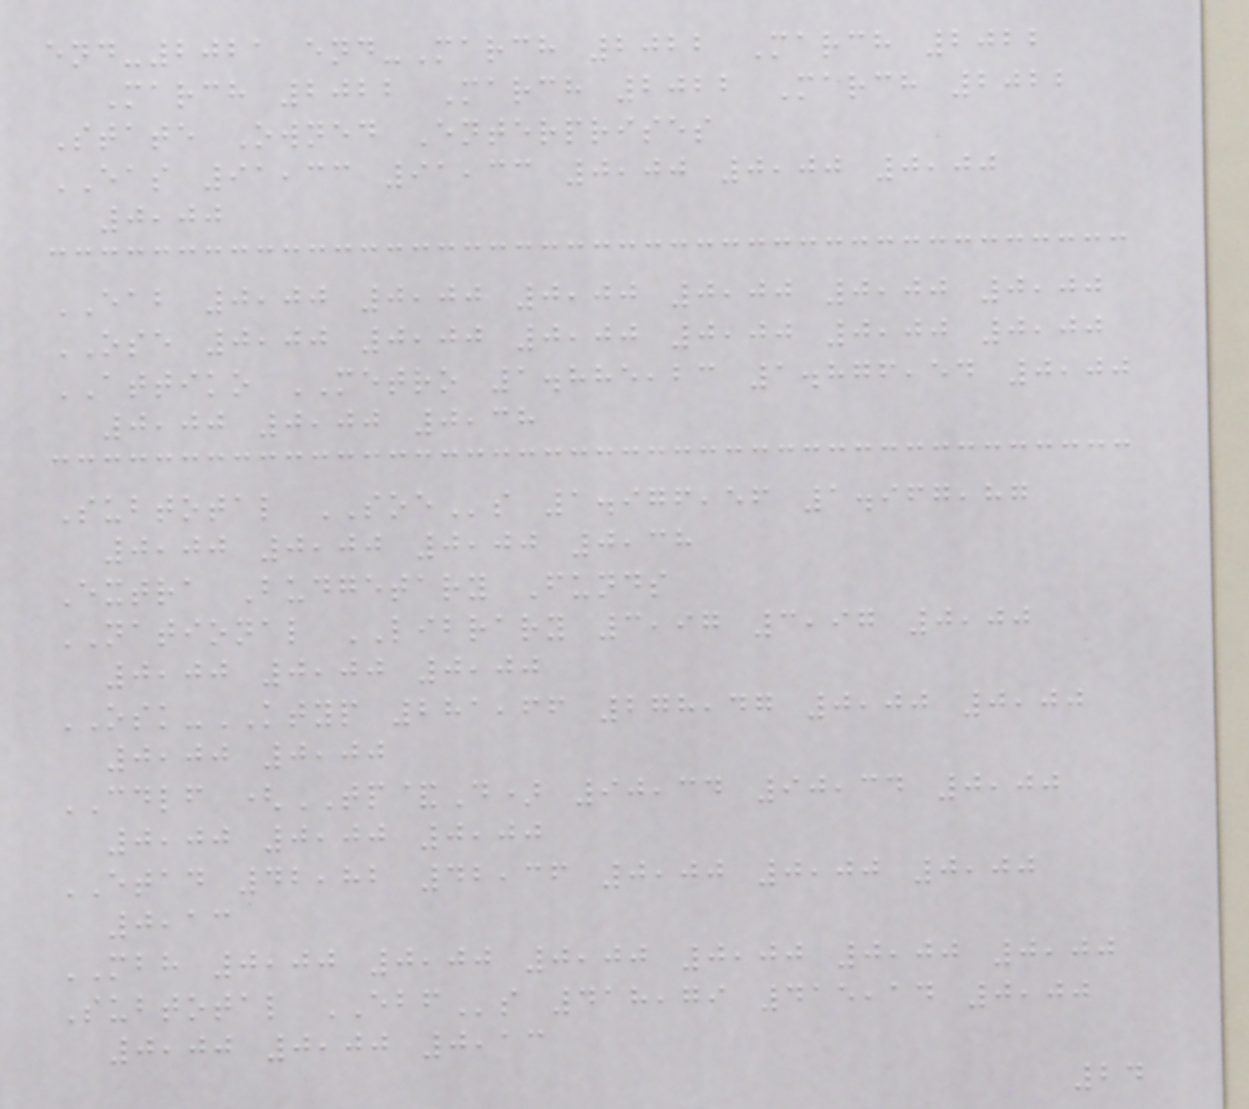end-2021 end-March 2022 March 2022
March 2022 March 2022 March 2022
State Owned Enterprises
EAS 91,33 91,33 0,00 0,00 0,00
0,00
EAB 0,00 0,00 0,00 0,00 0,00 0,00
OSE 0,00 0,00 0,00 0,00 0,00 0,00
ATTIKO METRO 1.885,23 1.876,54 0,00
0,00 0,00 0,38
Subtotal SOEs 1.976,56 1.967,87
0,00 0,00 0,00 0,38
Extra Budgetary Funds
NATIONAL LIBRARY 3,97 3,97 0,00
0,00 0,00 0,00
OSK-KTYP 281,66 278,47 0,00 0,00
0,00 0,00
CDLF (TP&D) 90,34 90,34 0,00
0,00 0,00 0,00
ETAD 42,82 42,36 0,00 0,00 0,00
0,13
MBH 0,00 0,00 0,00 0,00 0,00 0,00
Subtotal EBFs 418,79 415,14 0,00
0,00 0,00 0,13
24
